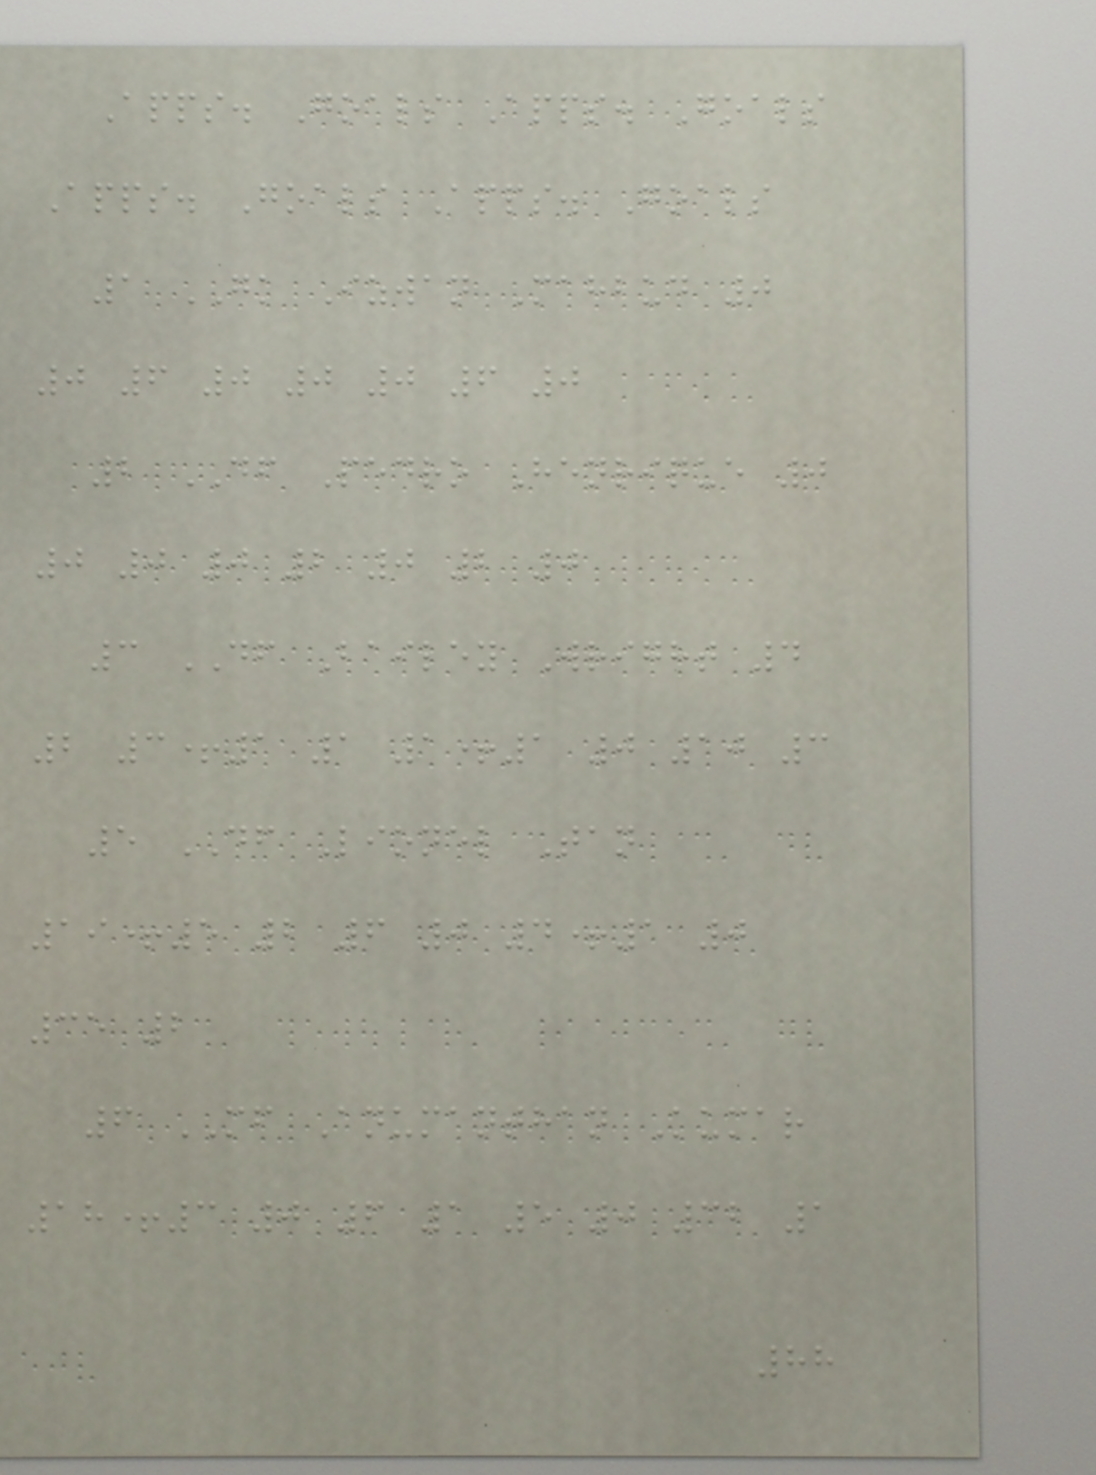Apps. Goals Apps. Goals
Apps. Goals Apps. Goals
1 GK Izwan Mahbud 0
0 6 0 0 0 6 0
2 DF Pedro Henrique 0
0 0 0 2 0 2 0
3 DF Bailey Wright 4
2 3+1 1 1+1 0 10 3
5 DF Lionel Tan
19+5 2 6 0 4+1 0
35 2
6 MF Anumanthan Kumar
18+3 0 6 1 5 0 32 1
88
